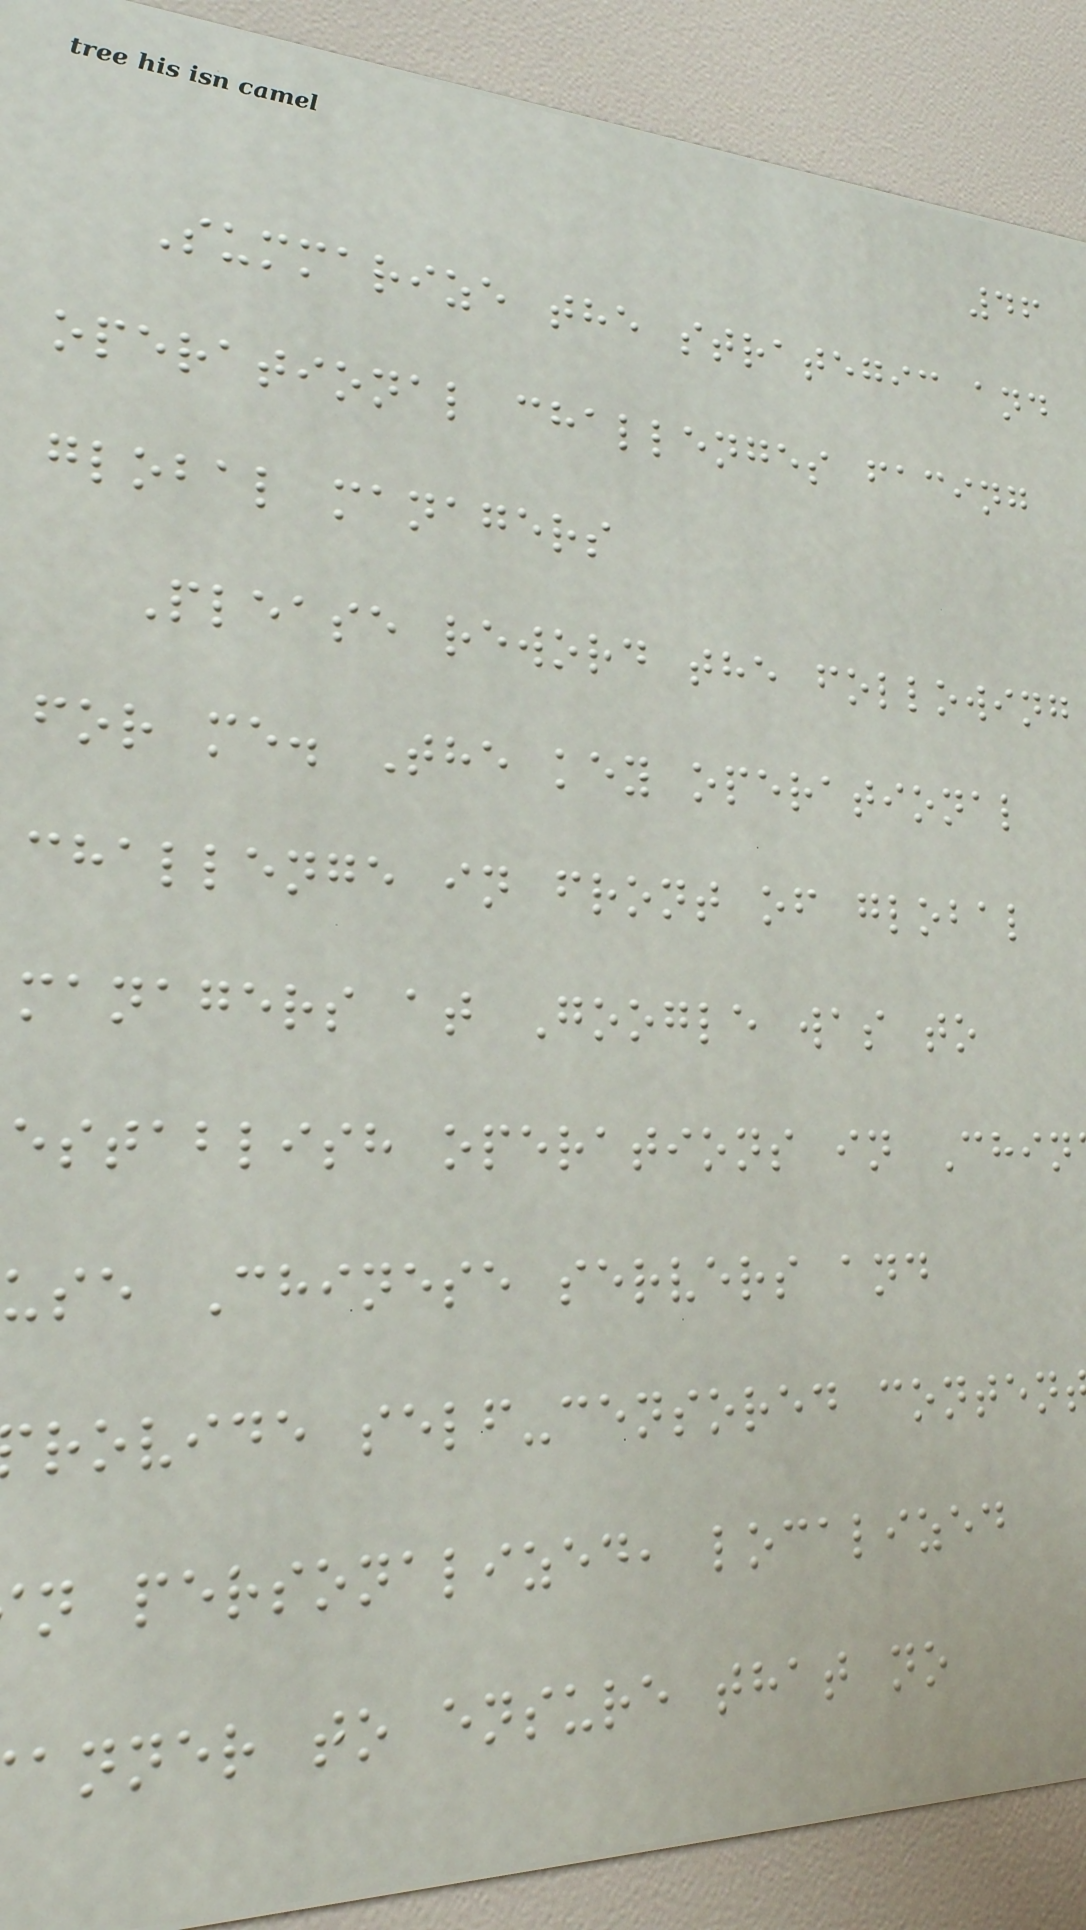46
Summarize the strategic and
operational challenges facing
global managers
Please reword the following
for me. The key operational
challenge in front of global
managers at Google was to
establish operations in Chin
use Chinese servers and
rovide self-censored conten
n personalized, localized
anner to ensure that no
